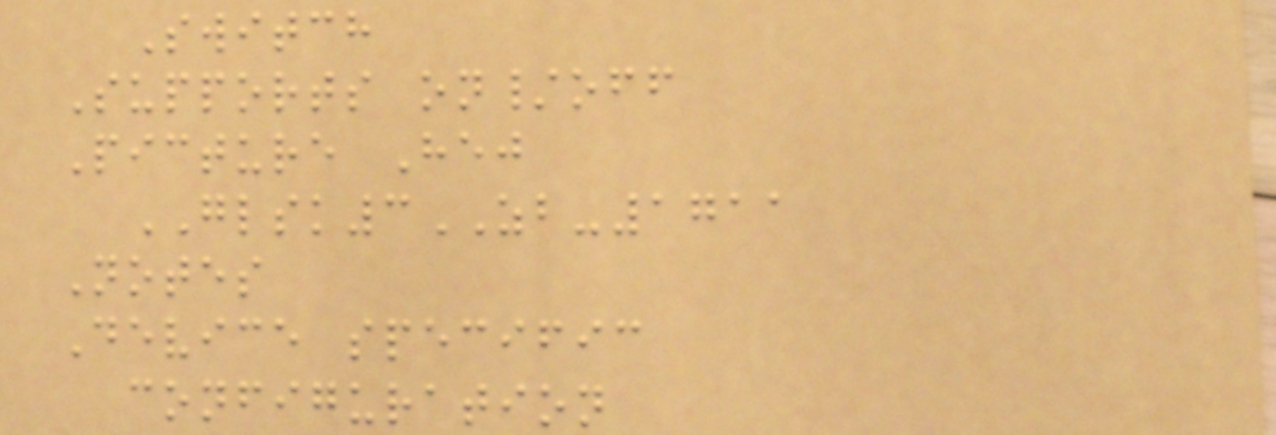Switch
Supports on/off
Picture Hej
GLSK3ZB-1711
Notes
Device specific
configuration
